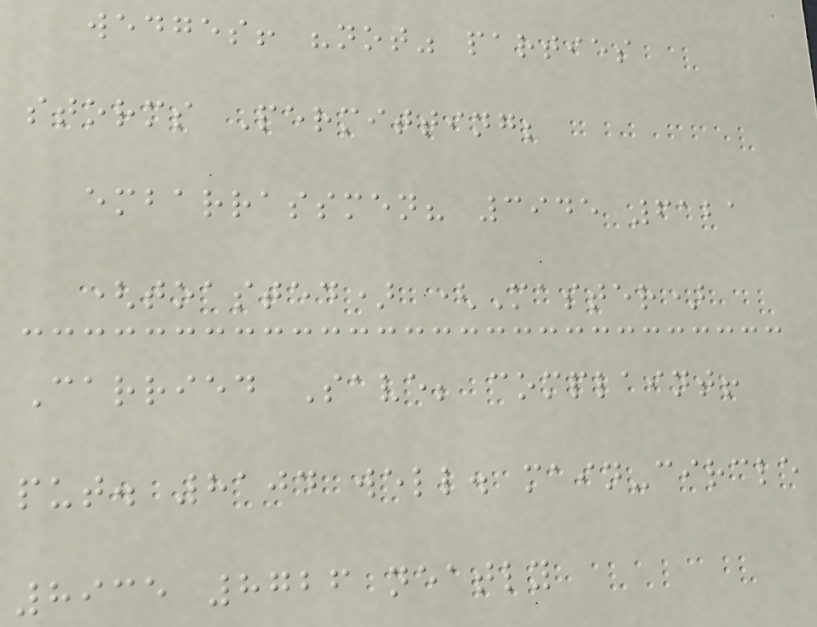wedges! "not" parties
storms Permitting;
embarrassmen? 3945 6121
(toasted) (Master)
Carried Save; complaint!
put. 8104 well. main-circle
8935 8726 neatly
